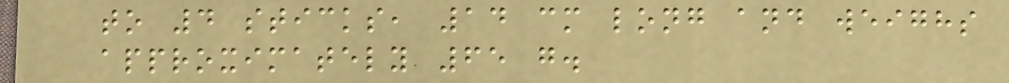to 4 sticks, 14 cm long and weighs
approximately 65 g.
